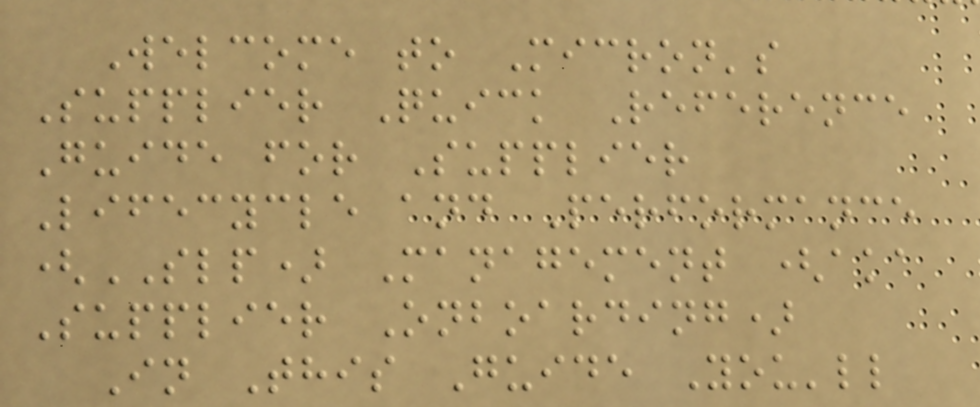Welcome to Micron's
Supplier Quick Reference
Guide for Supplier
Lifecycle and Performance
(SLP) Management (aka
Supplier Onboarding)
In This Guide You'll
